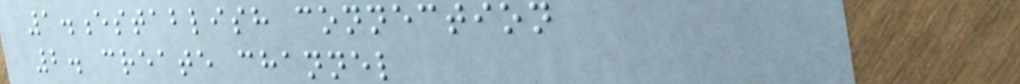1.establish connection
2. create channel
